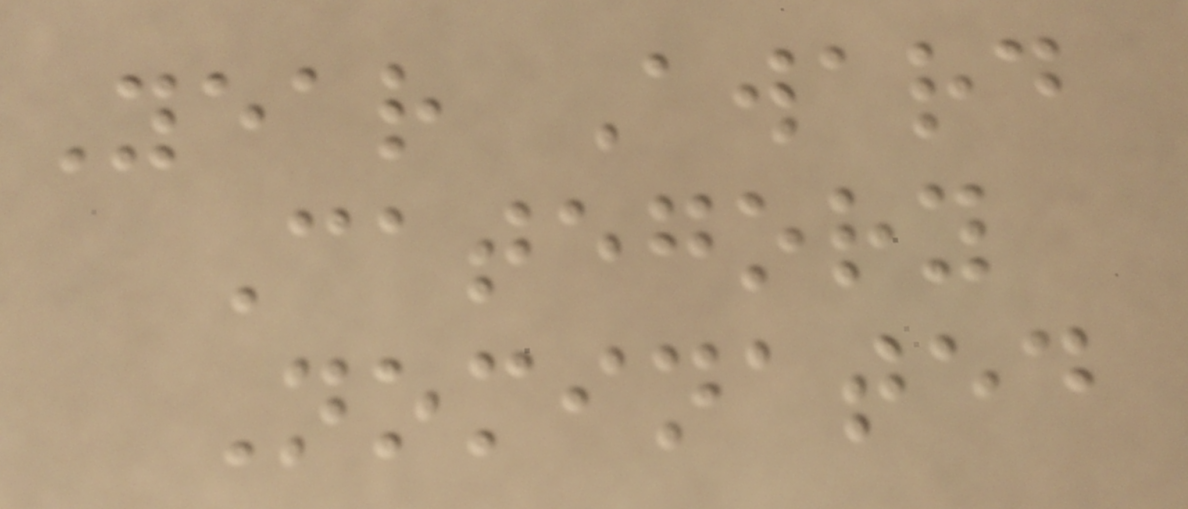Year Award
Category
Nominated
